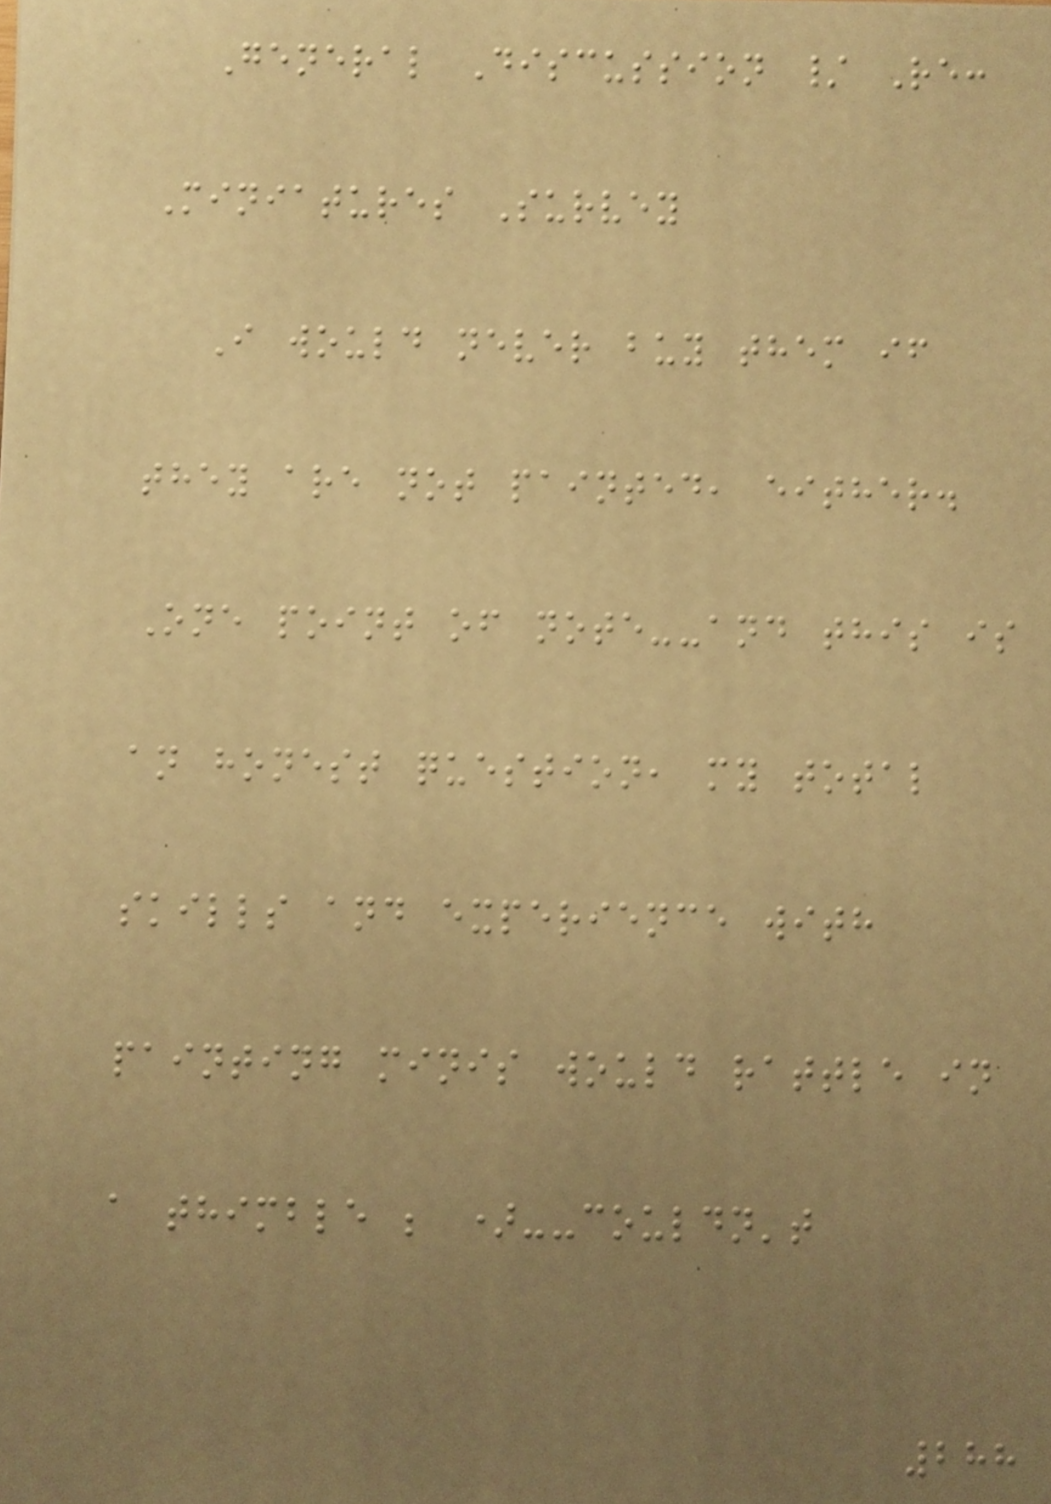General Discussion / Re:
Miniatures Survey
I would never buy them if
they are not painted, either.
One point of note--and this is
an honest question, my total
skills and experience with
painting minis would rattle in
a thimble ; )--couldn't
288
